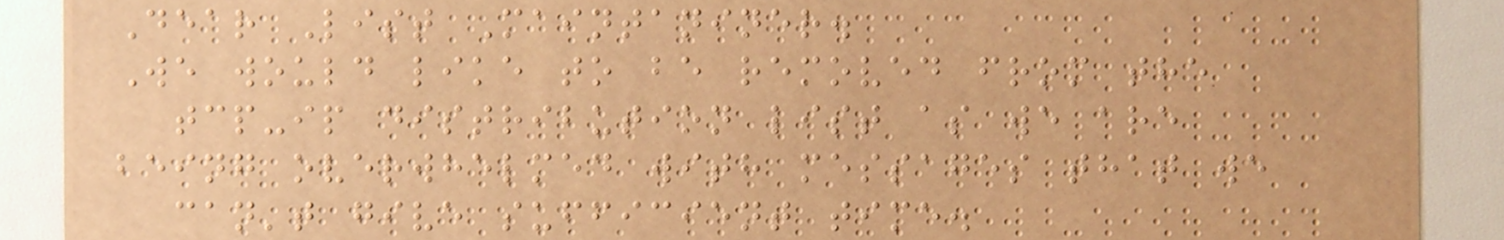Dear List Maintaniner.
We would like to be removed from the
tcp-ip distribution list as we are
being overwhelmed with messages that we
can't give sufficient time.
